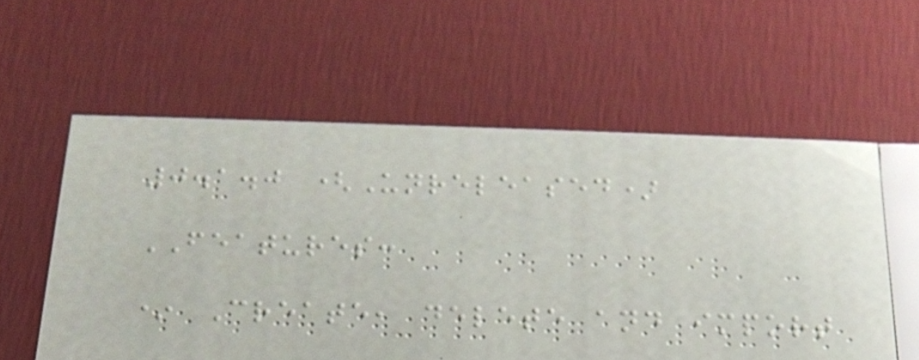0.1.0 (Unreleased)
FEATURES:
* Create, delete and import
